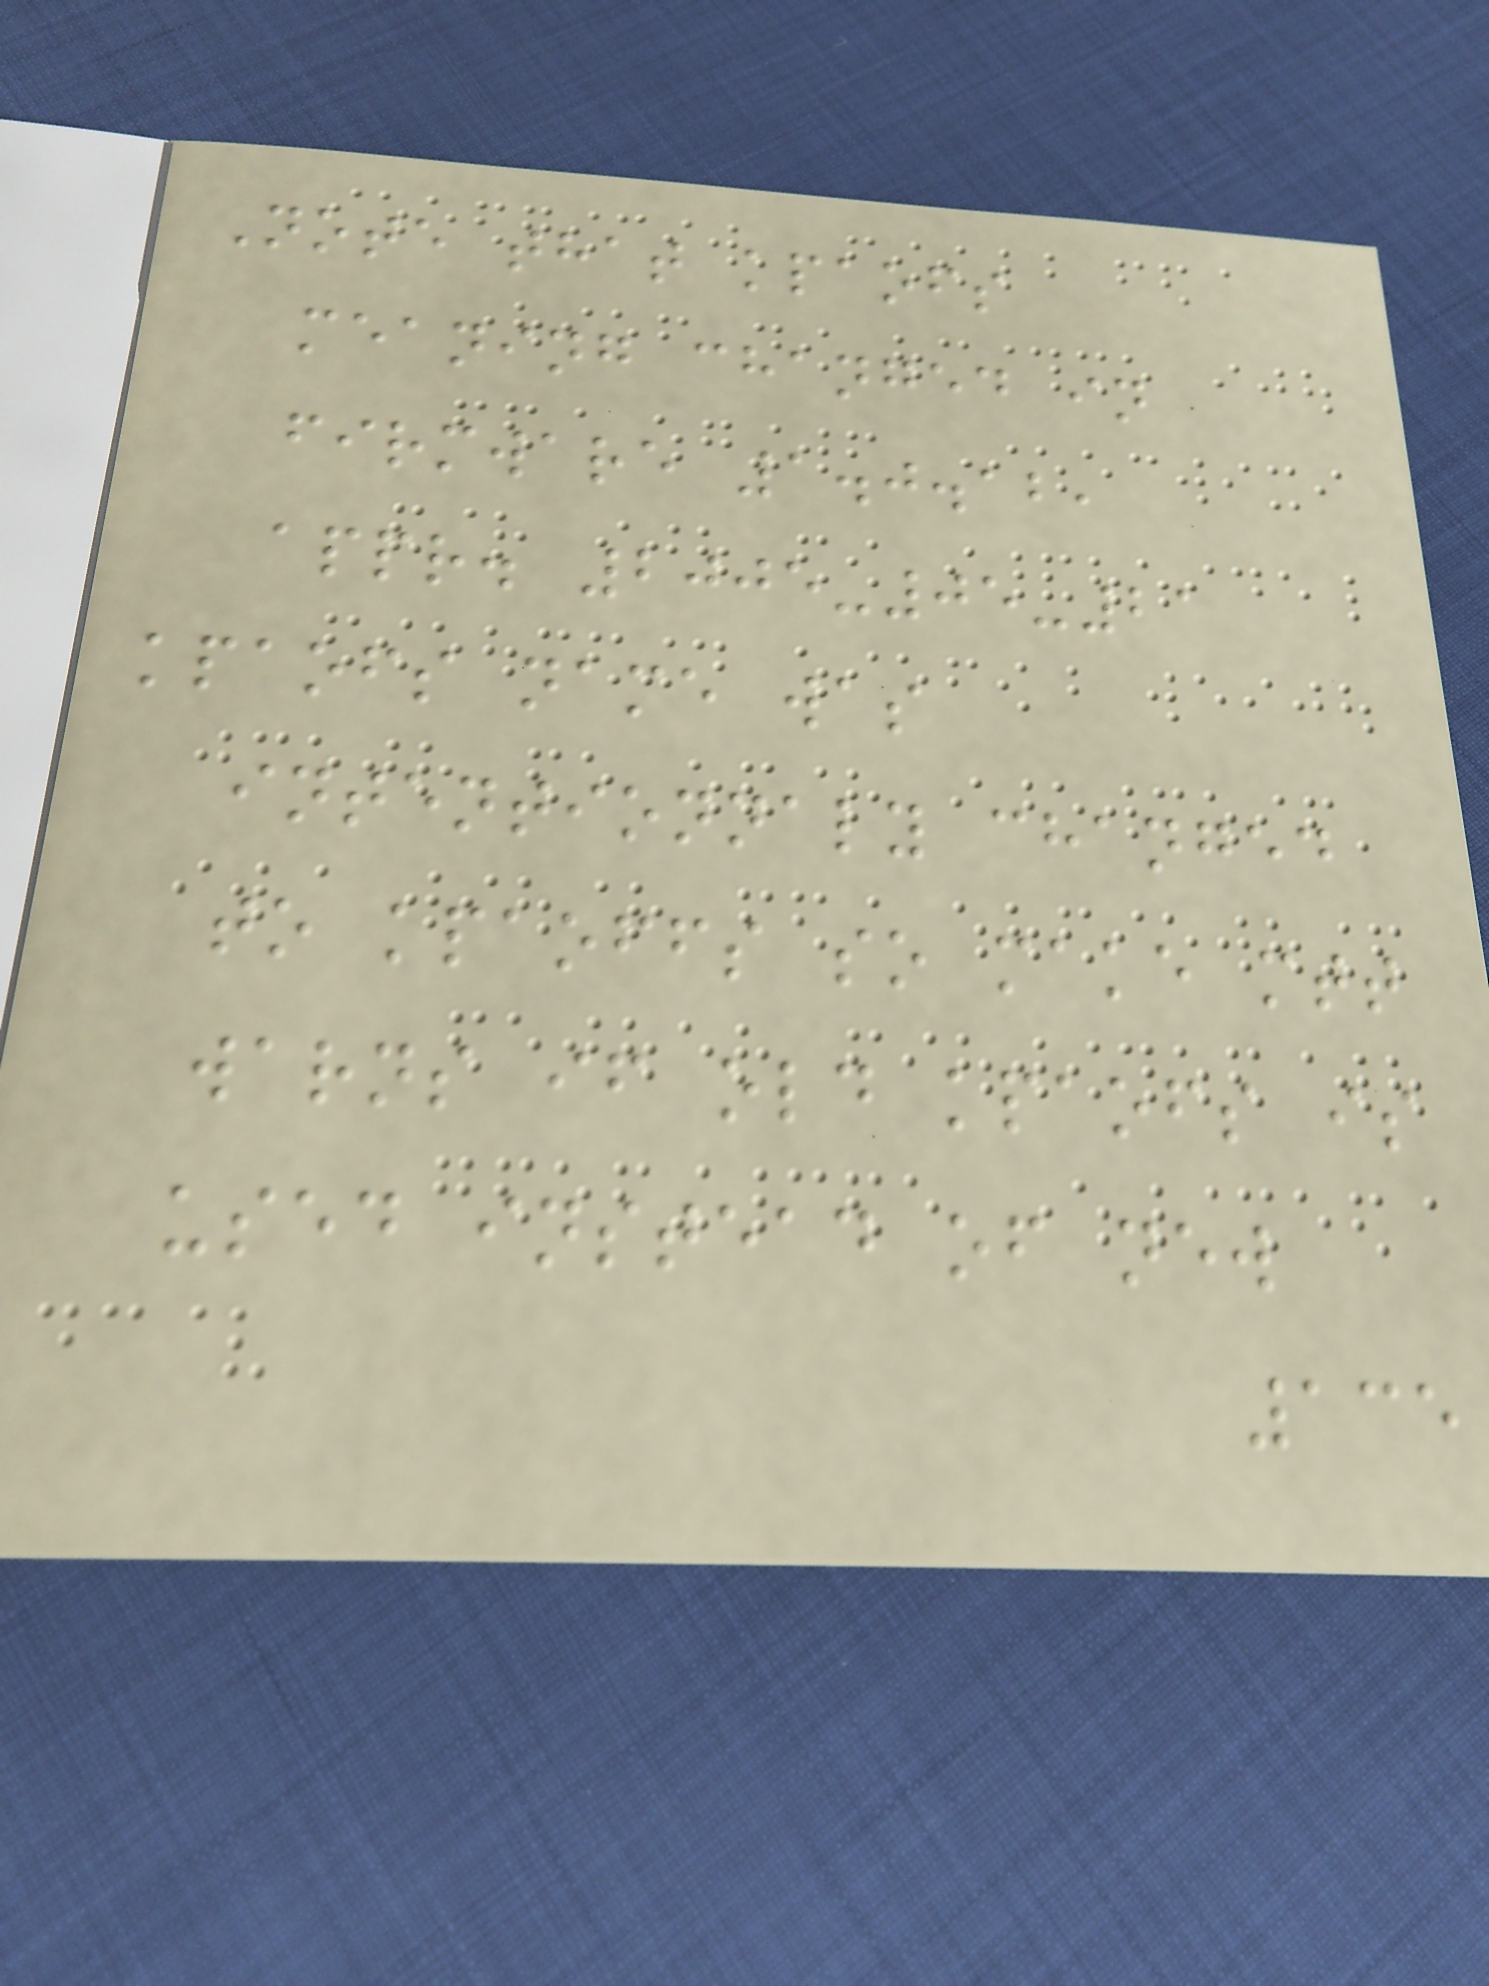Note that kpaofs
meaning changed in
firmware 1.0.12,
appr. 2005-05-21
kpaofs name was
intentionnaly changed
to kpaoffs so make mtt
warns if old kpaofs is
used instead of new
135
